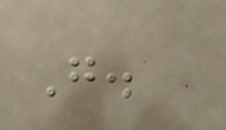G.
